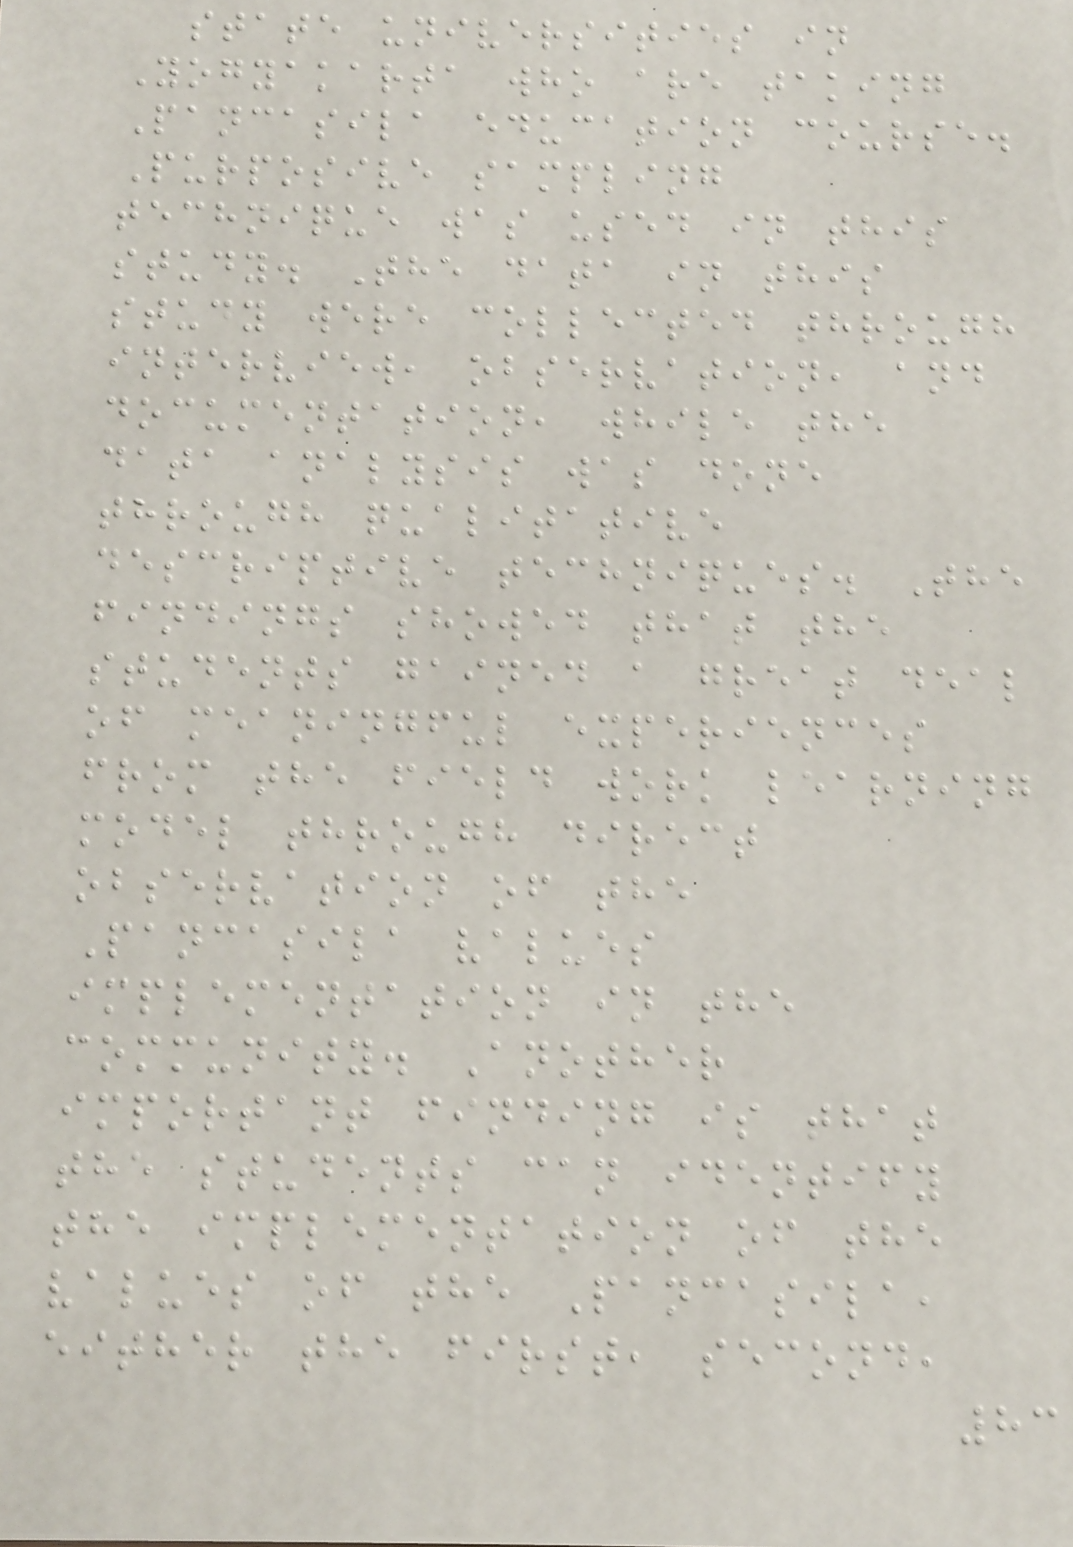state universities in
Yogyakarta who are taking
Pancasila education course.
Purposive sampling
technique was used in this
study. The data in this
study were collected through
interview, observation, and
documentation, while the
data analysis was done
through qualitative
descriptive techniques. The
findings showed that the
students gained a great deal
of meaningful experiences
from the field work learning
model through direct
observation of the
Pancasila values
implementation in the
community. Another
important finding is that
the students can identify
the implementation of the
values of the Pancasila,
either the first, second,
83
